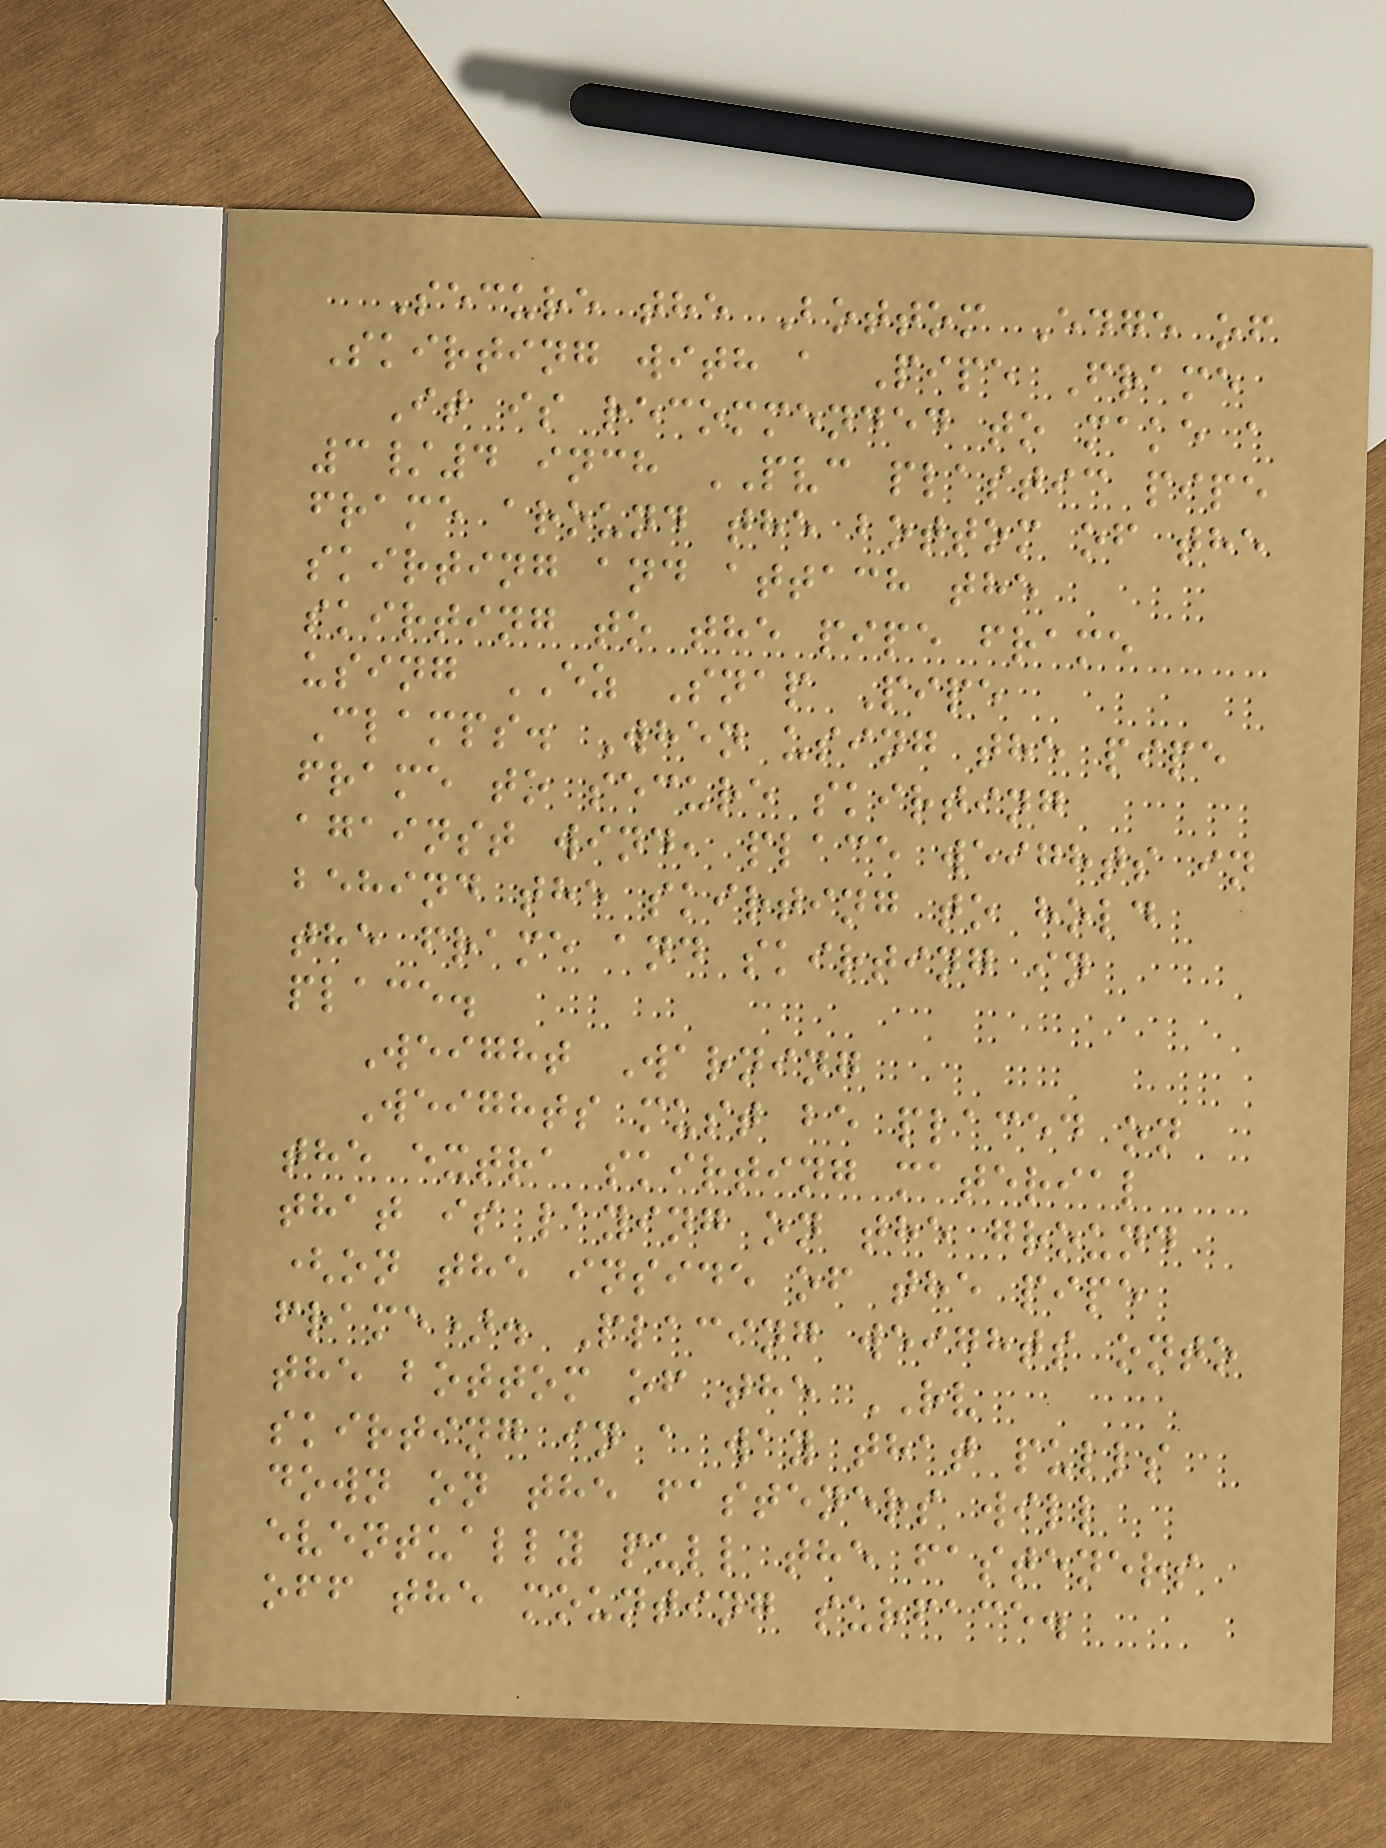Secure the Bottom Edge of
Skirting with a Pipe Frame
It is recommended to make a
3/4 inch PVC plastic pipe
frame around the bottom of the
skirting and attach the
skirting to the pipe frame
using EZ Snap Pipe
Clamps. When using the pipe
frame to secure skirting
against wind, place weights in
behind the skirting to hold
the frame and skirting in
place.
Weight Warning
Weights must be placed on
the extra skirting material
that is laying on the ground
(on the inside of the pipe
frame). Placing weights onto
the bottom of the RV
skirting in a way that pulls
down on the fasteners will
eventually pull the fasteners
off the mounting surface.
